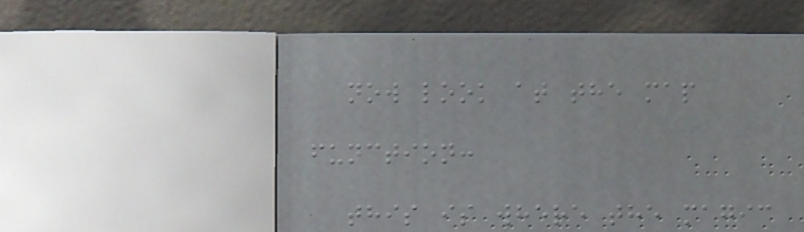now look at the map
function:
this is where the magic
